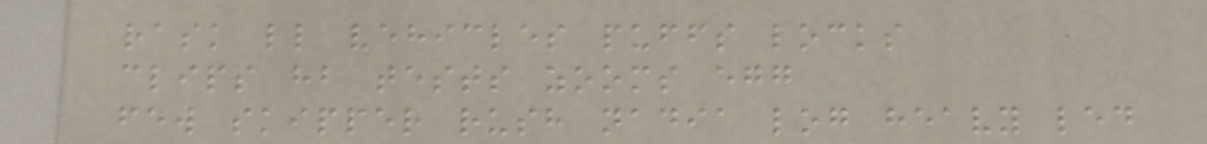rask ll vehicles puffs locks
clips hb tests zooms egg
few skipper rush nadia log heavy led
